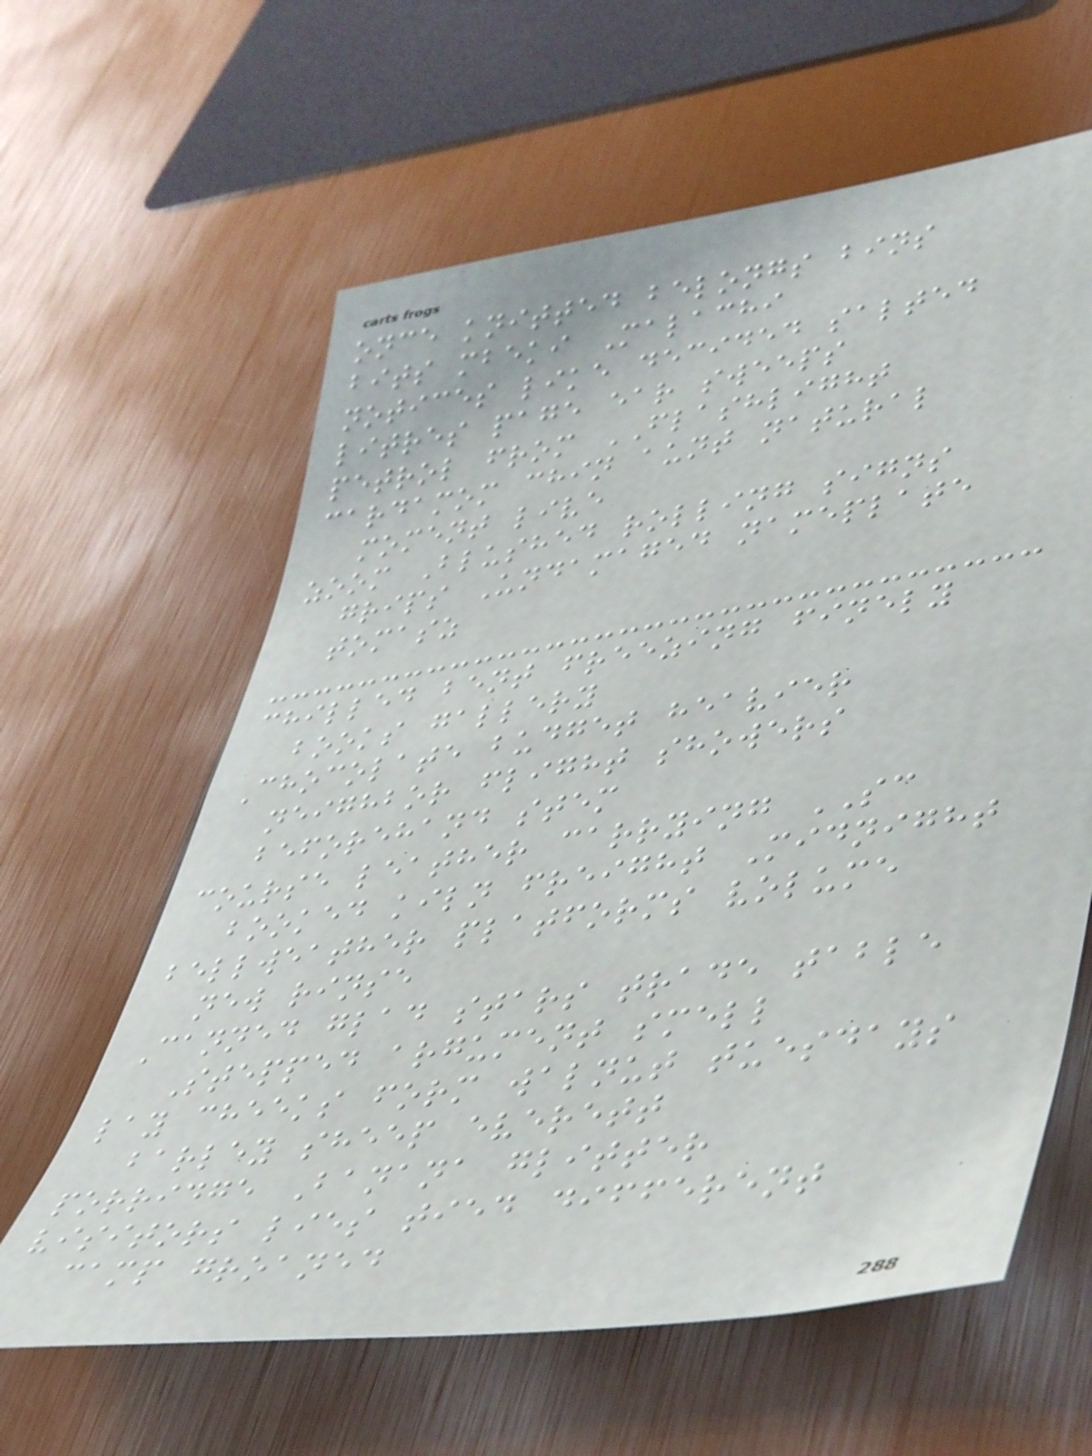once knitted belongs bins
bits mbeki Malachi
notices like decided salted
litres page ear sweeps
petrol from FLASHLIGHT
cardamom chin aunt natural
moment live
zoom Blushed rolling signs
grips Undamaged nameplate
tomasz
chilled bent freezing finely
books gallery
Chocolate budget heavier
neighbor flight showers
beforehand stem
course leather carrying SC
booked kiln freight Midnight
bellweather platforms volume
new rinse
Canned glad stars trade table
Stepped argument smell
lay cheeks form walnut tuesdays
barley sheep everett
porridge Banana glitter
visitors lies tied different
camp groaned
